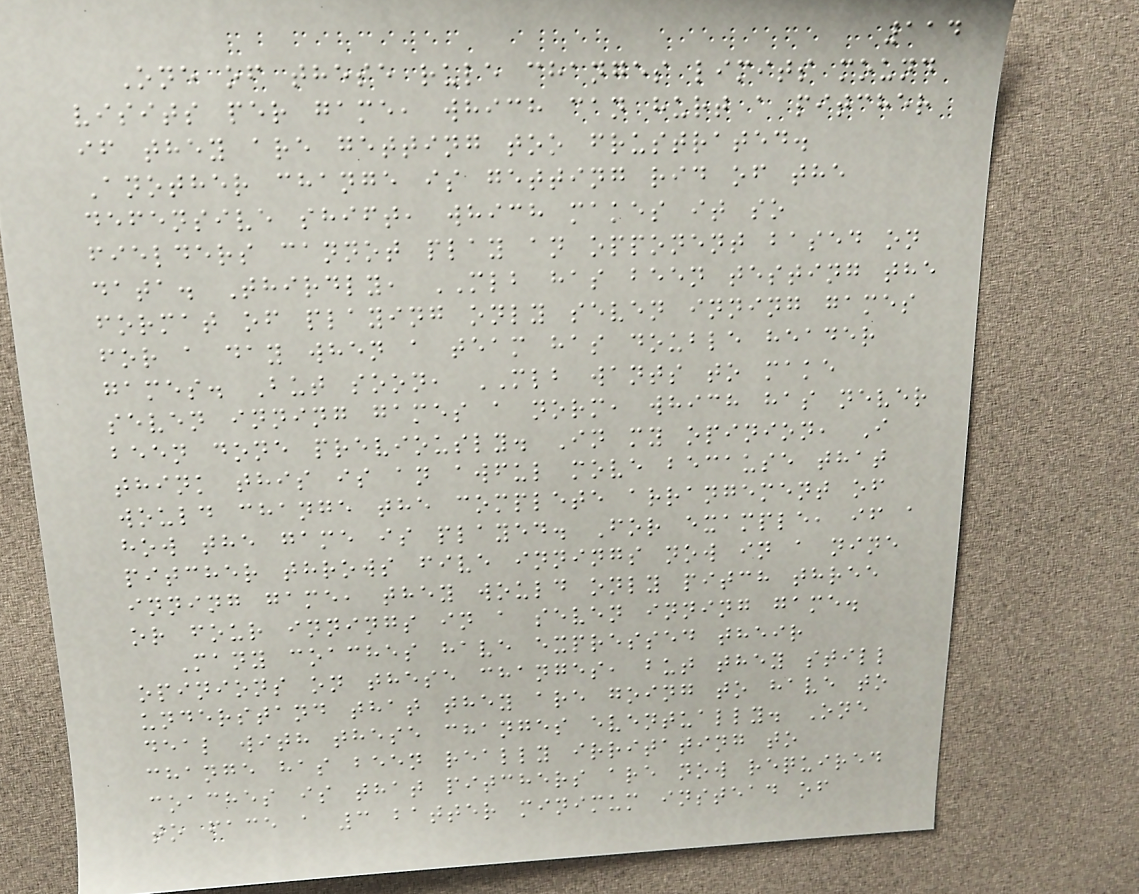114
One of these rule changes limits mound
visits per game, which can hurt a pitcher
if they are getting too frustrated.
Another change is getting rid of the
defensive shift, which makes it so
fielders cannot play an opponent based on
data. Thirdly, MLB has been testing the
format of playing only seven inning games
for a day when a team has double header
games. But soon, MLB wants to make
seven inning games a norm, which has never
been done previously. In my opinion, I
think this is an awful move because that
would change the complete arrangement of
how the game is played. For example, if a
pitcher throws five innings now in a nine
inning game, they would only pitch three
or four innings in a seven inning game.
Many coaches have expressed their
opinions on these changes, but they still
understand that they are going to have to
deal with these changes eventually. One
change has been really irritating to
coaches is that pitchers are now required
to face a 3 batter minimum instead of
